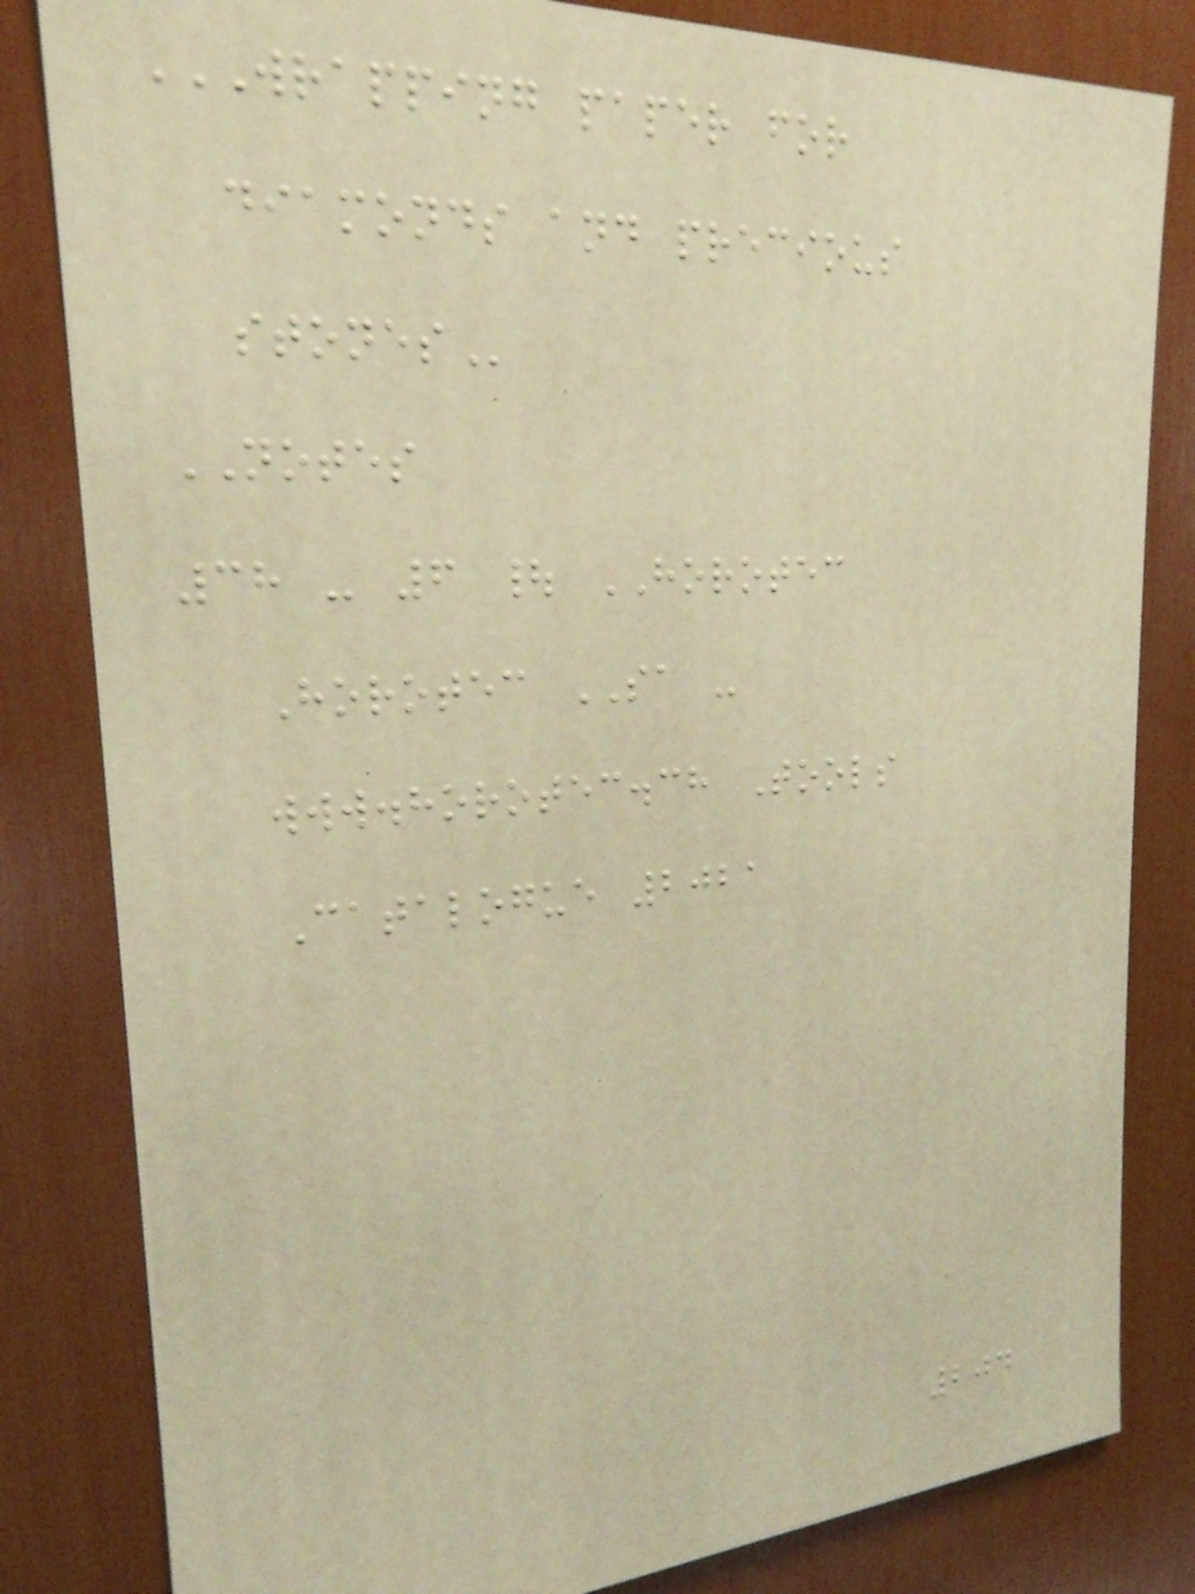WRAPPING PAPER FOR
DIAMONDS AND PRECIOUS
STONES
NOTES
38 - 6 | HOROTEC
Horotec SA -
www.horotec.ch Tools
Catalogue 2021
204
